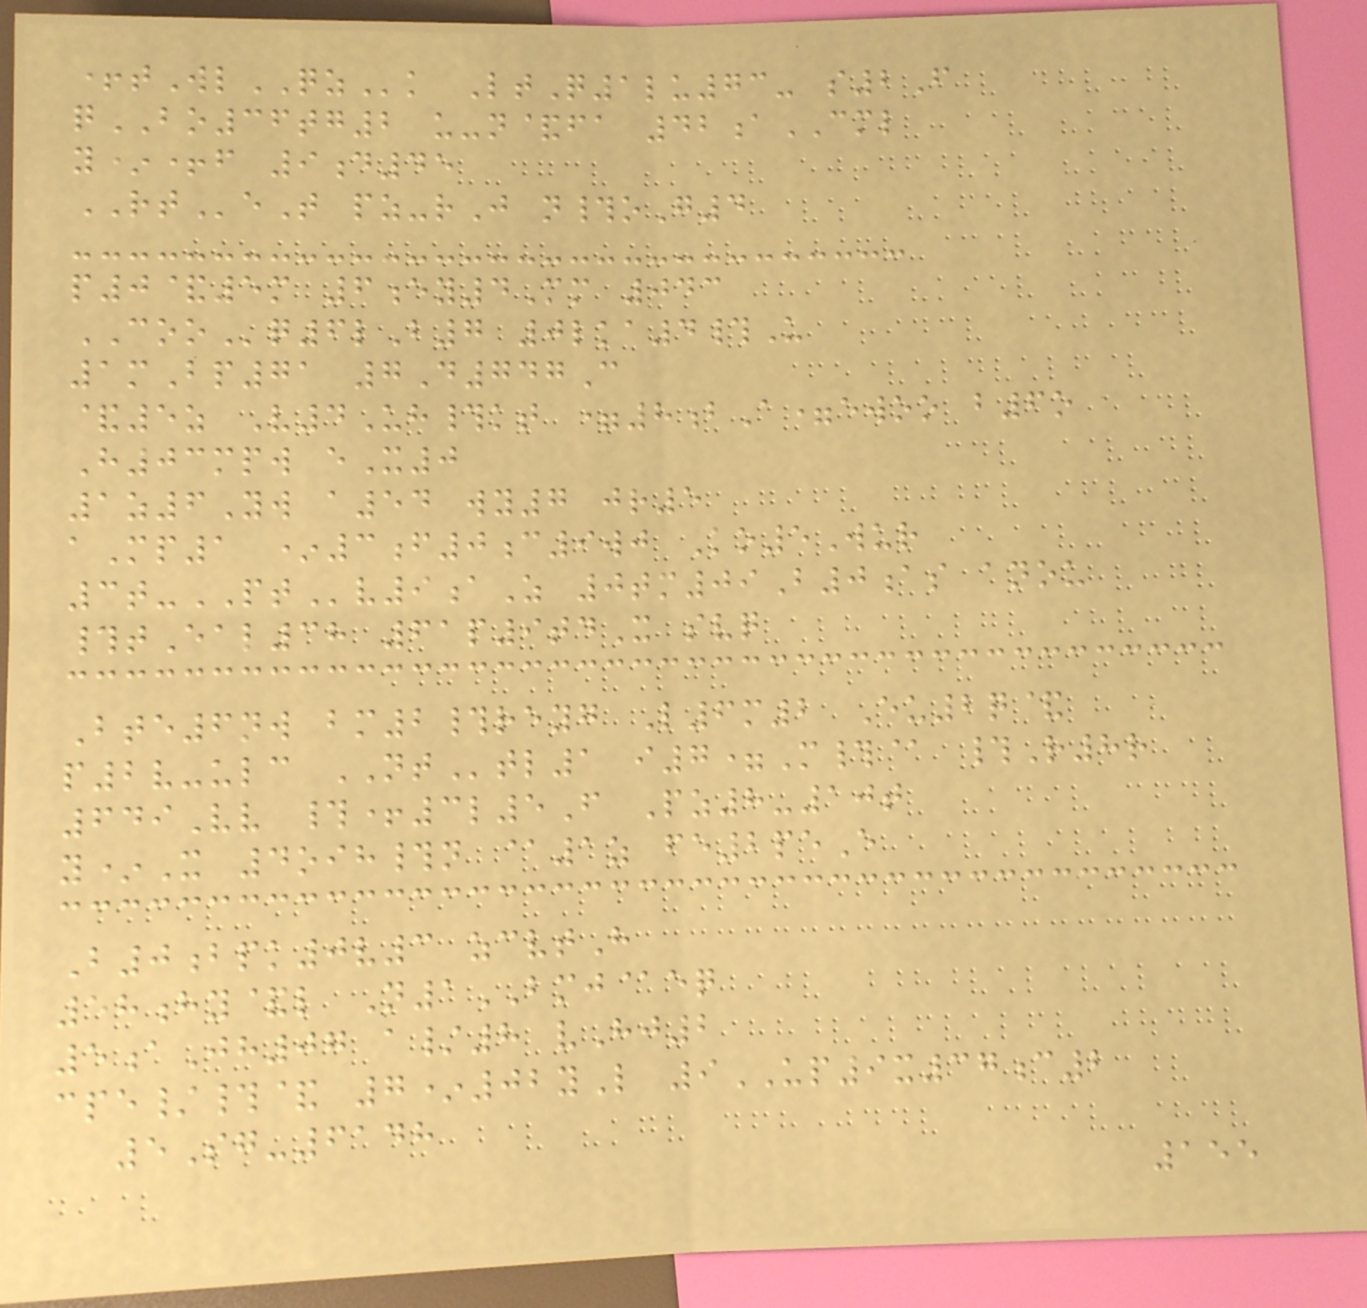+tWlQZk LtQ1lu73- s2F
qBO36tg2 u-n&fa 42aCML
y*+f 9d45
RTeT pz-rJ n#oG4
p0&5m 6ey4Mm 043
COOq6lB7 0lka4#U
1mBp71 7D747C
&5z V4Uh#kt =8bA=ewoo b6o
H03mpw eX0
1z6Yw a54 wy7 jr5
aMp1 *3f0c9wj Ko5Wur
3t-PTv9aZ 0tm09B0as anou
#tEal38 61p9tdX svq
Bte6nw bm2#reyg L6m2 Eu2q&
p2v-ulc NTtl1 i7=M#@ #R8r
649Vv #+3l5F Pz8-10t
y*X 4oih#n @1z fe2peE
B0bpk0v3 zcvtH
58hy&l N1BMJ@eq
5aJh07 a/8 vHj2
cpe/#& 7*02yL 9UP9x37c2
5Sg-6148
155
